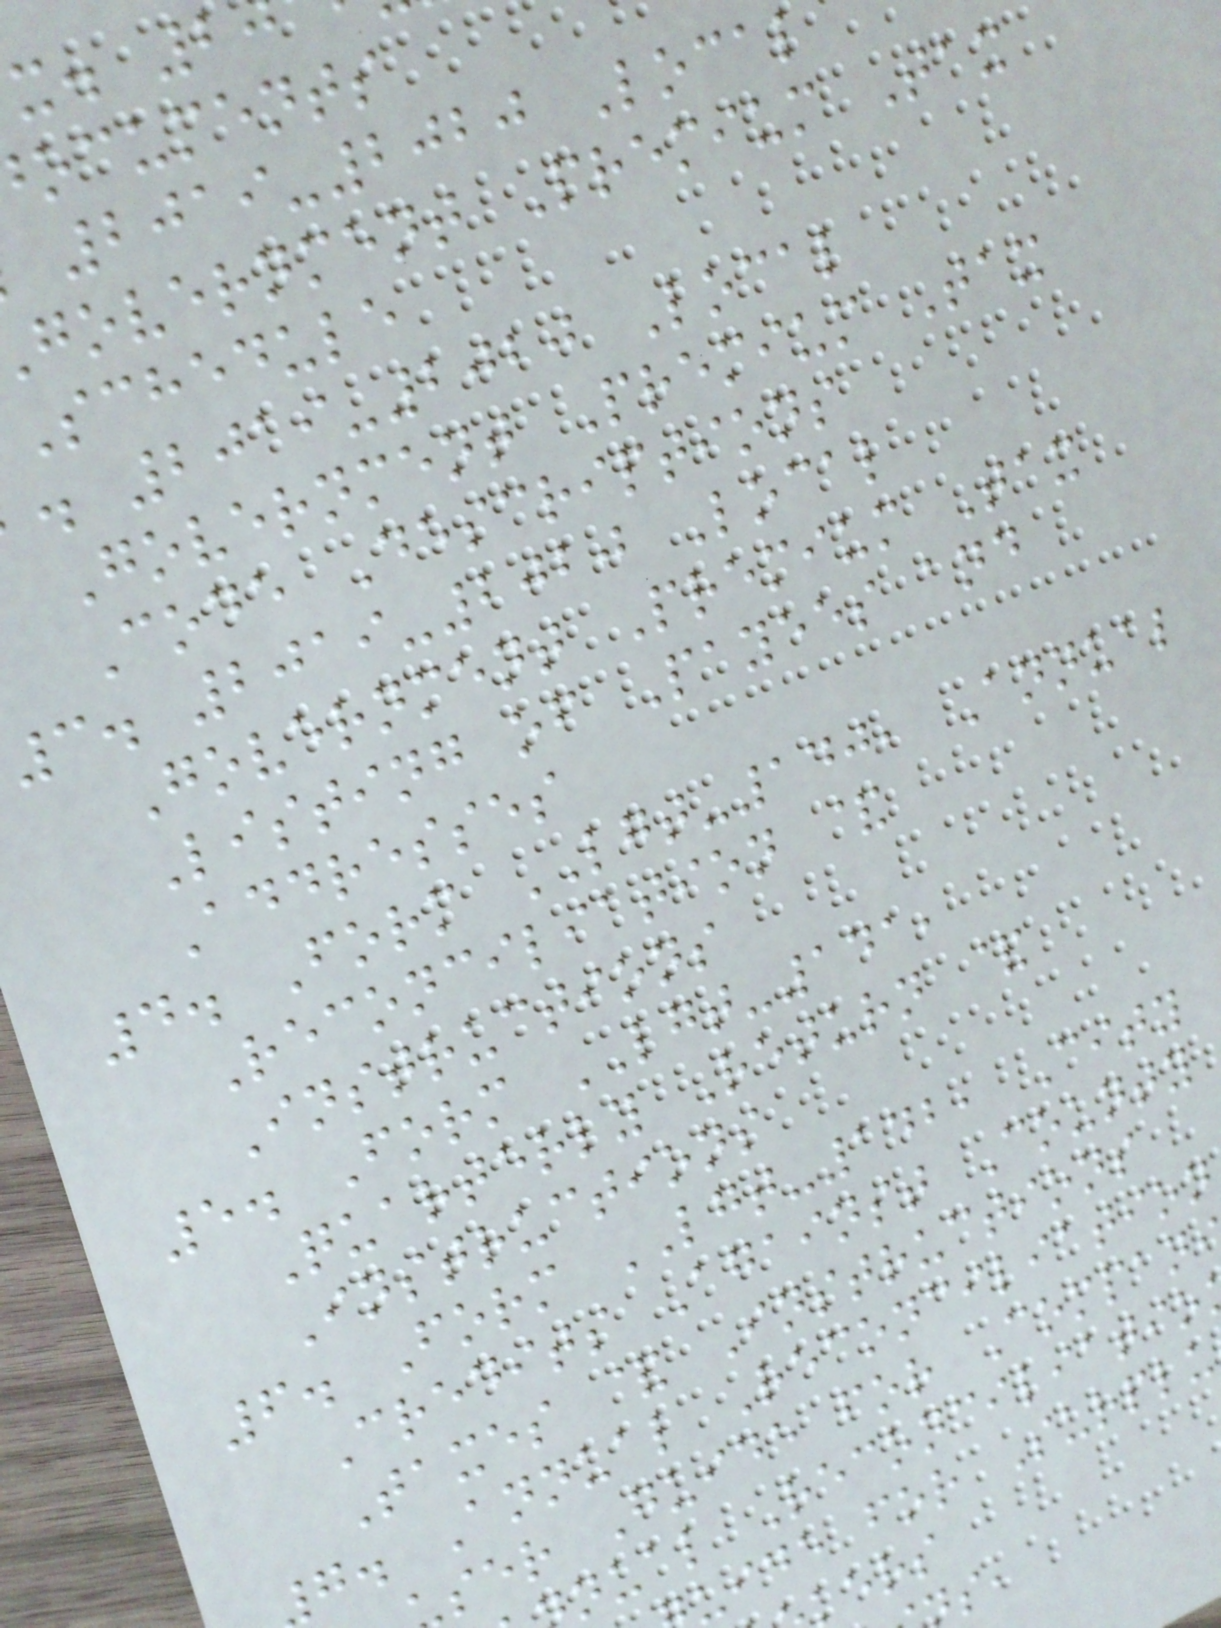ocuments
2019-2020 Local
government Premium Tax
Schedule
. 2019-2020 Local
Government Premium Tax
Code Descriptions
3. 2019-2020 Local
Government Premium Tax
Listing of Payees and
Addresses
4. Form LGT-140, Annual
Reconciliation &
Instructions
5. Form LGT-141,
Quarterly Return &
Instructions
6. Form LGT-142, City
Credits Against County
Taxes & Instructions
g. Annual Reconciliation
ser Guide for Compan
nual Reconciliatio
uide for Surplu
